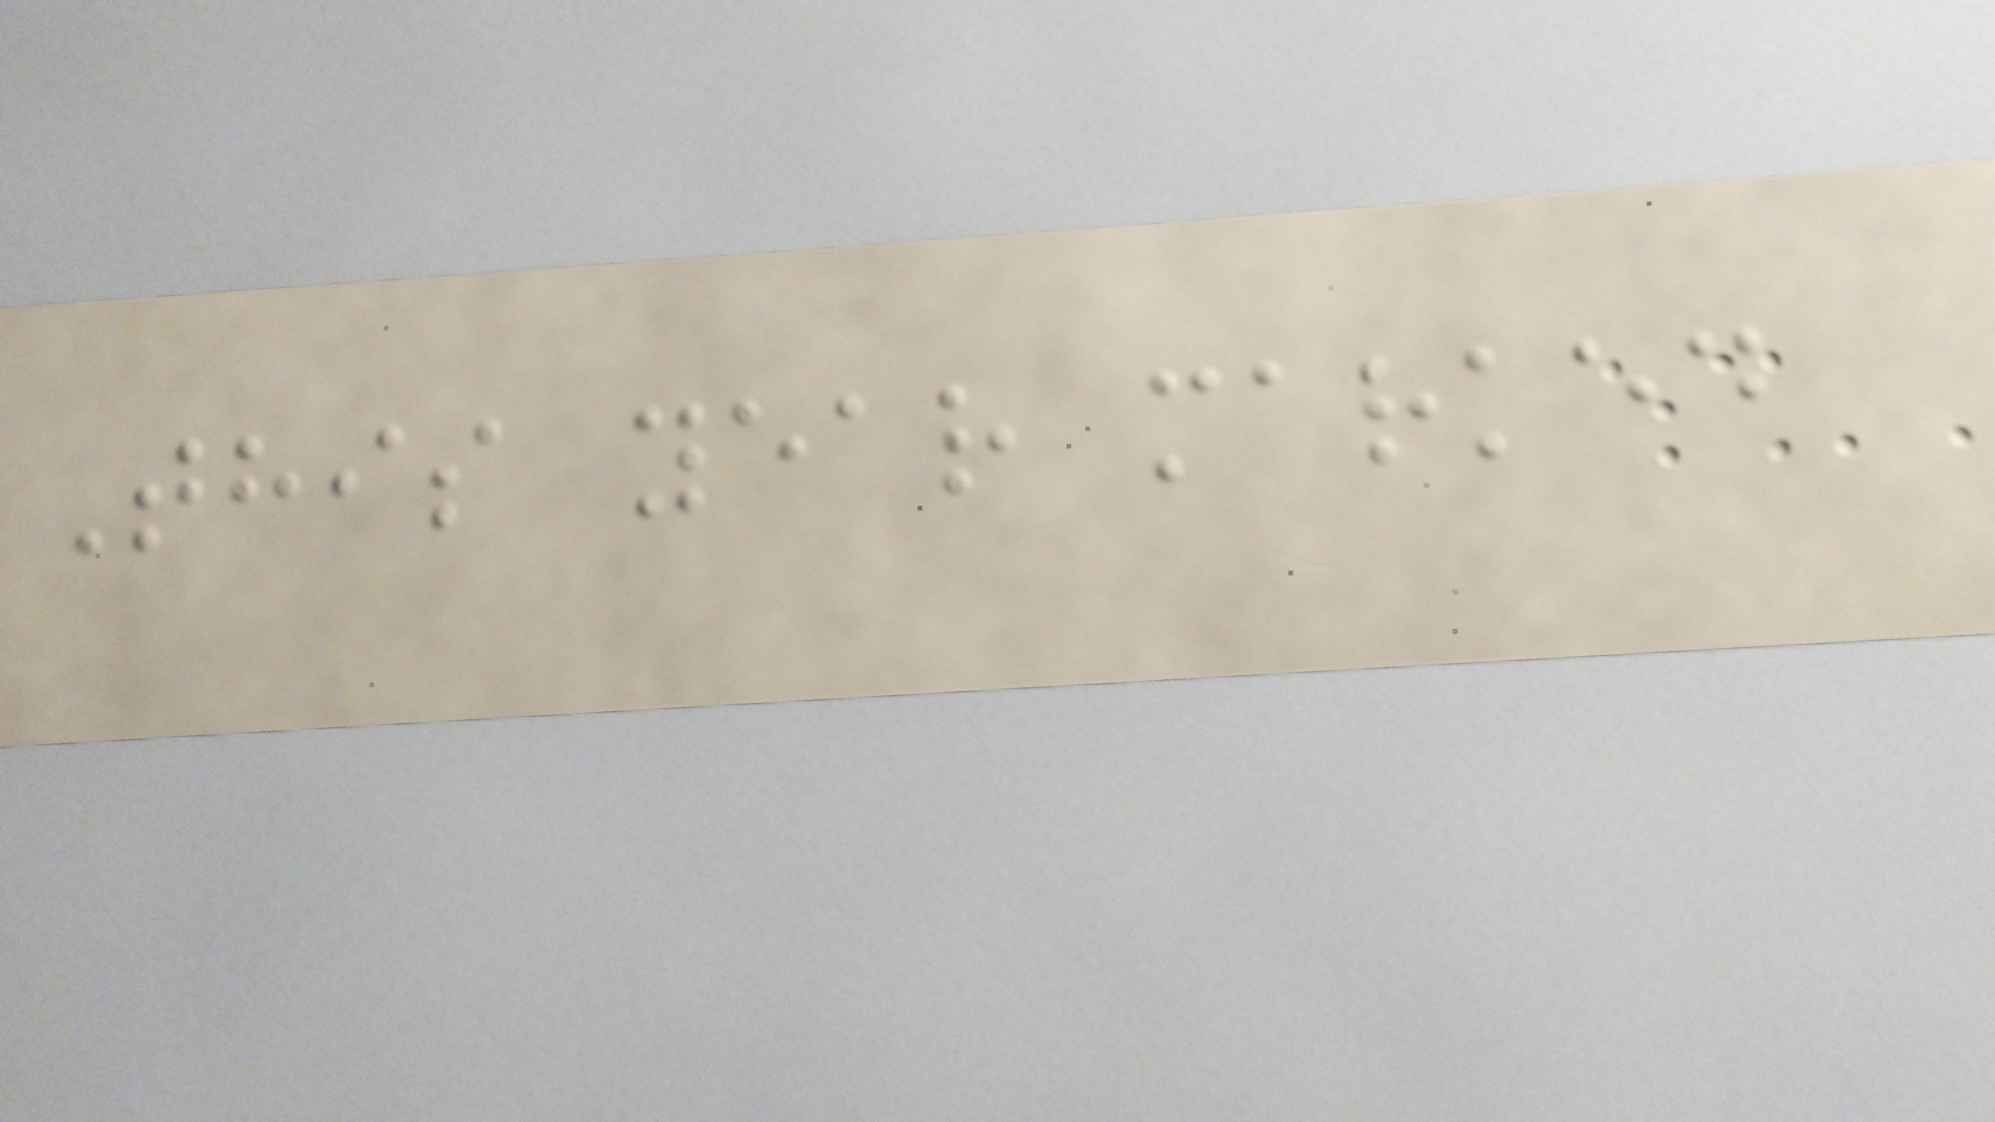This year marked
